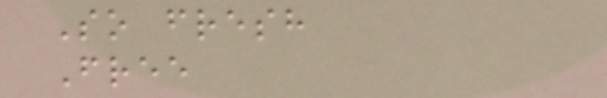So fresh
Free
